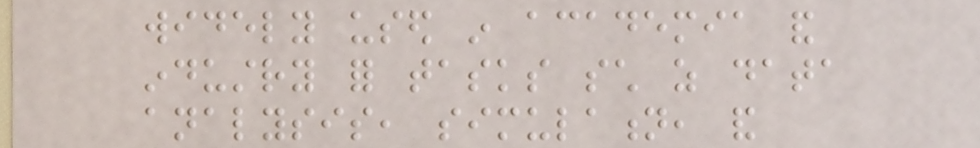widely used in academia and
industry for tasks such as data
analysis, simulation, and
